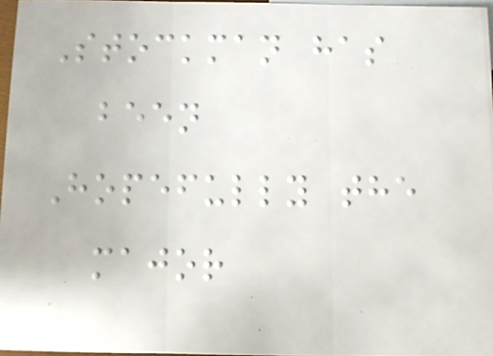Stockman has
been
Hopefully the
major
